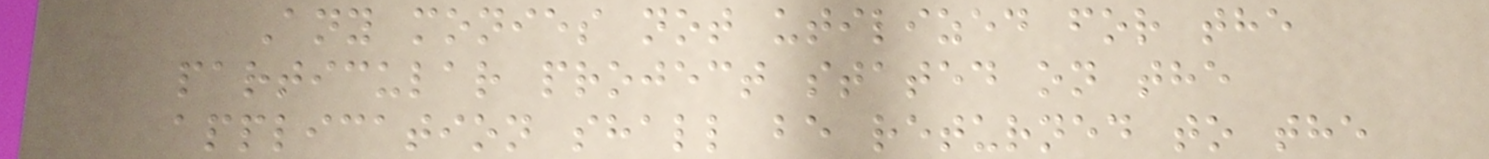Any monies not utilized for the
particular project stated on the
application shall be returned to the
